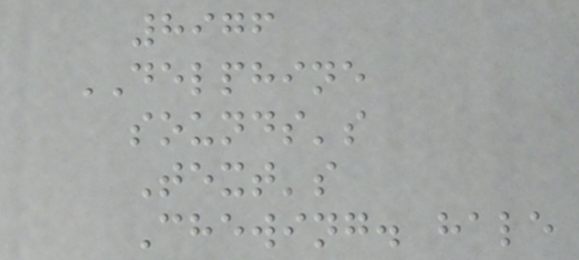8976
DELPHINE
sounds's
Text's
Chewing. hale
